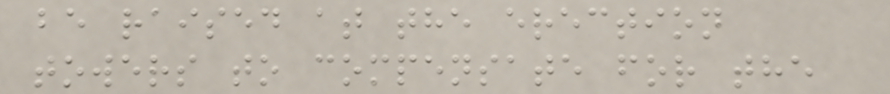be raised at the erection
towers to compensate for the
